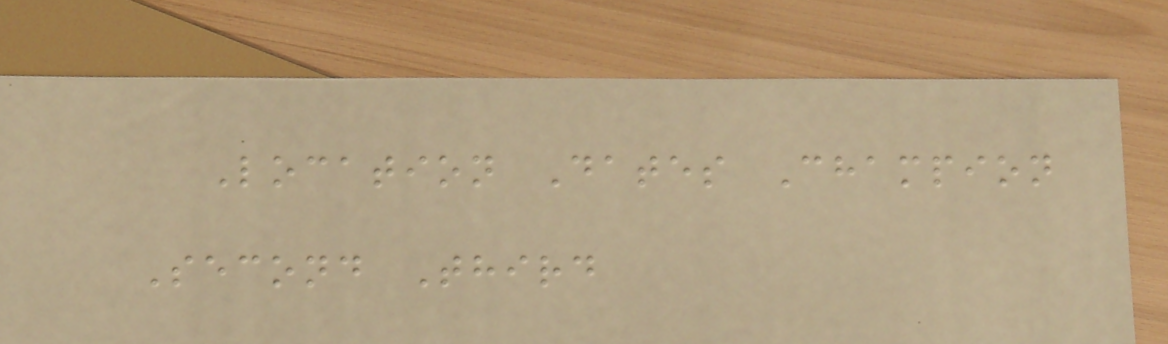Location Dates Champion
Second Third
